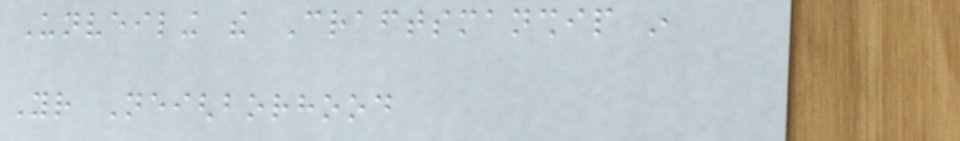Unveiling the Craftsmanship in
Your Neighborhood
